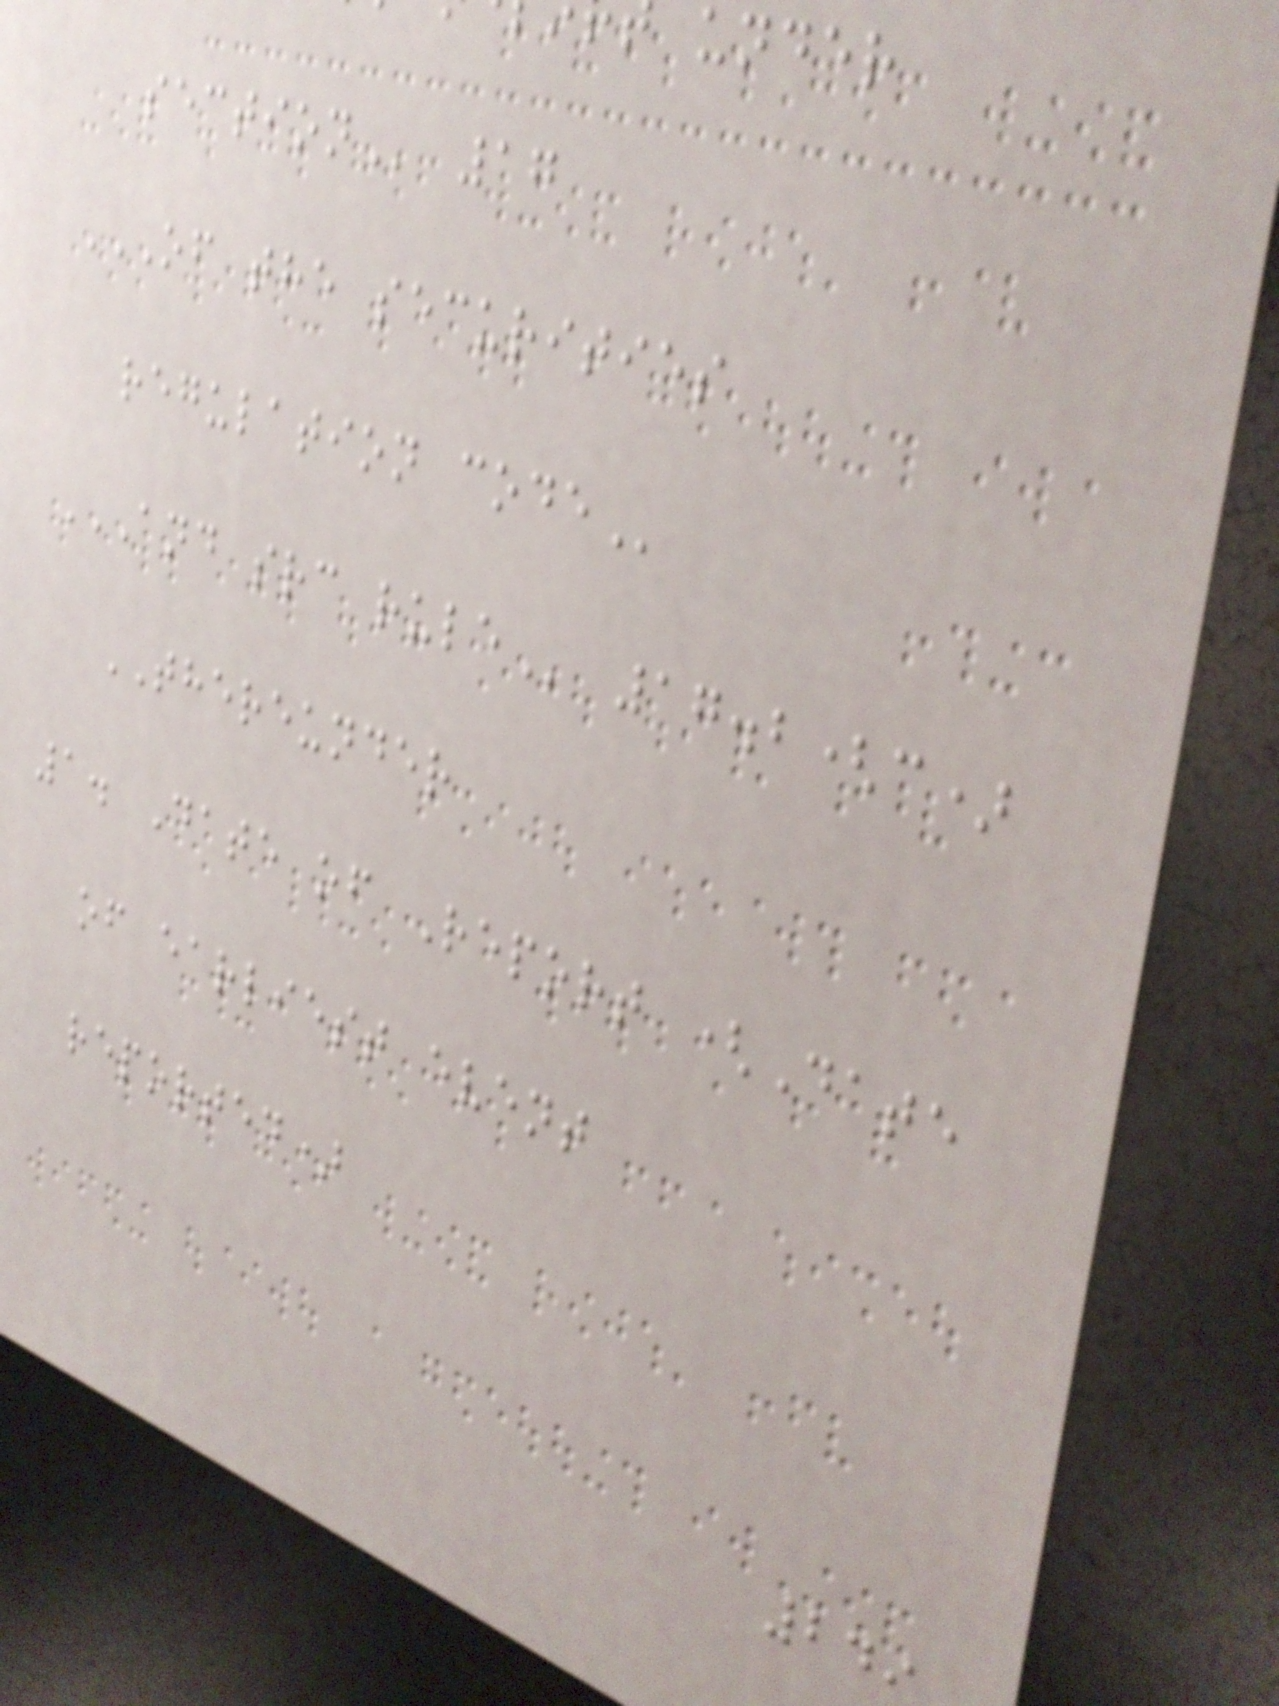OF THE SECURITIES
regulation
AND SRC RULE 17.2(c)
THEREUNDER
1. Date of Report (Date
of earliest event
reported)
